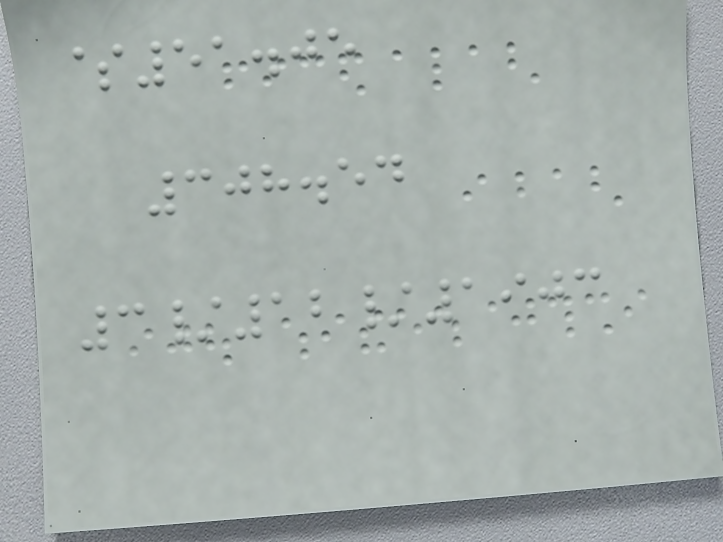$51.05
308.54
3/12/1903
